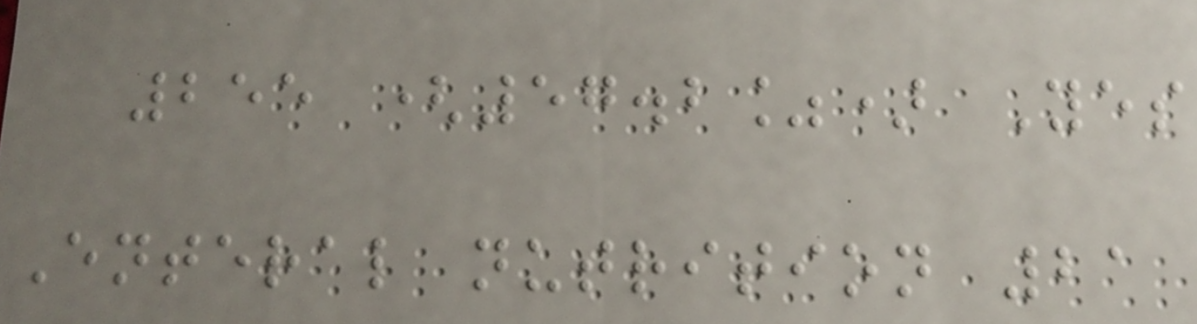255 (57.2%) Yes
Enteral nutrition 21
